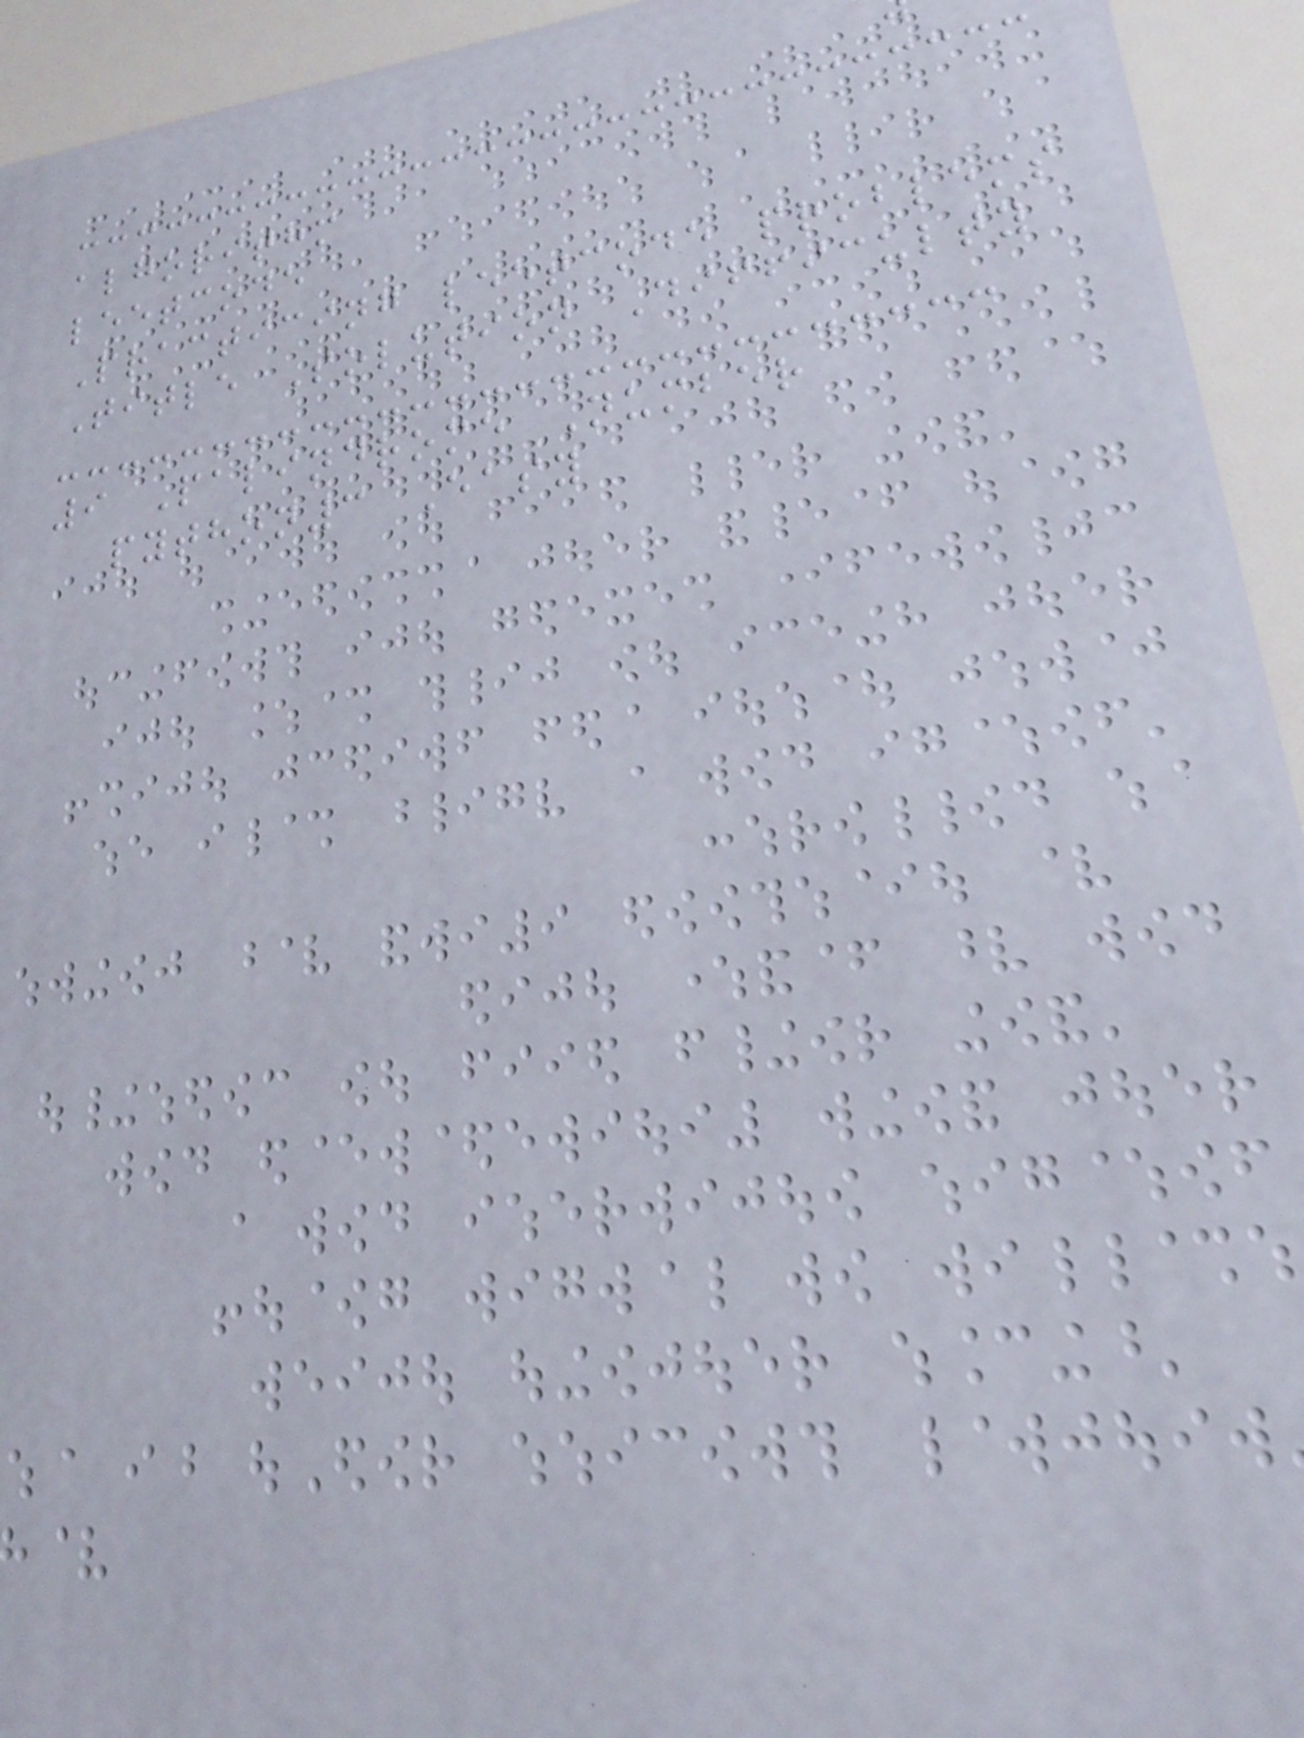algorithm
leetcode
Practicing leetcode problems
Title Solution Difficulty
9 Palindrome Number
python3 Easy
